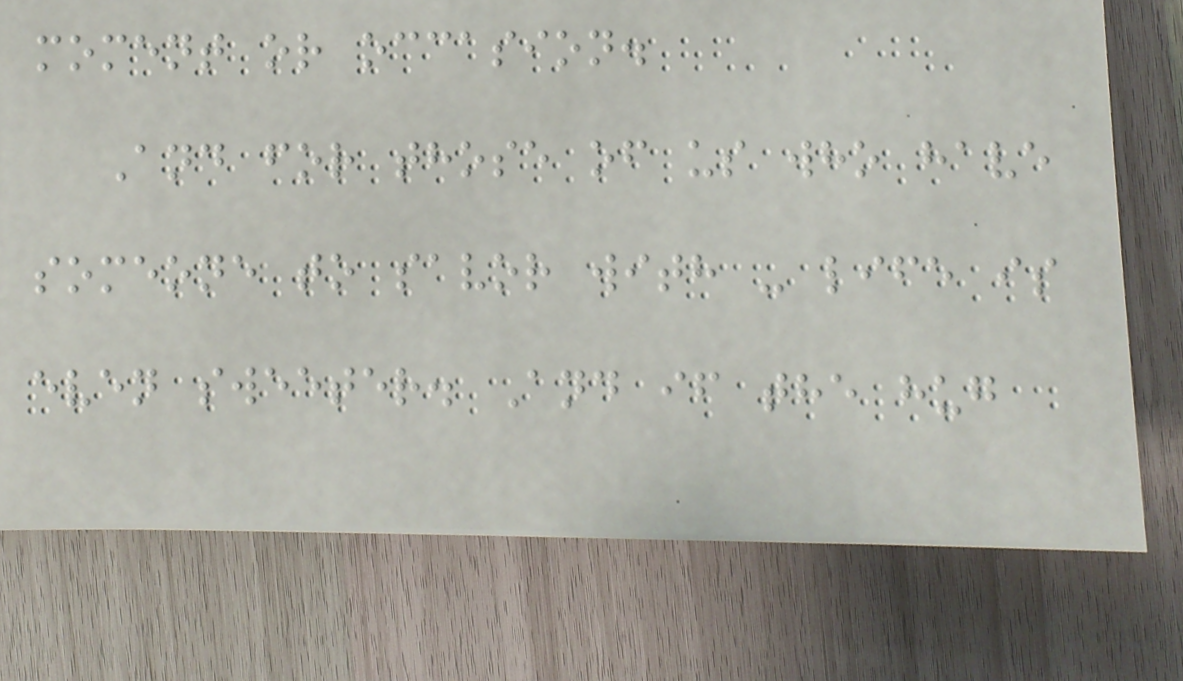moment or occasion.
And for those of us who have
someone to savor with - life is
even sweeter. And if the hug
